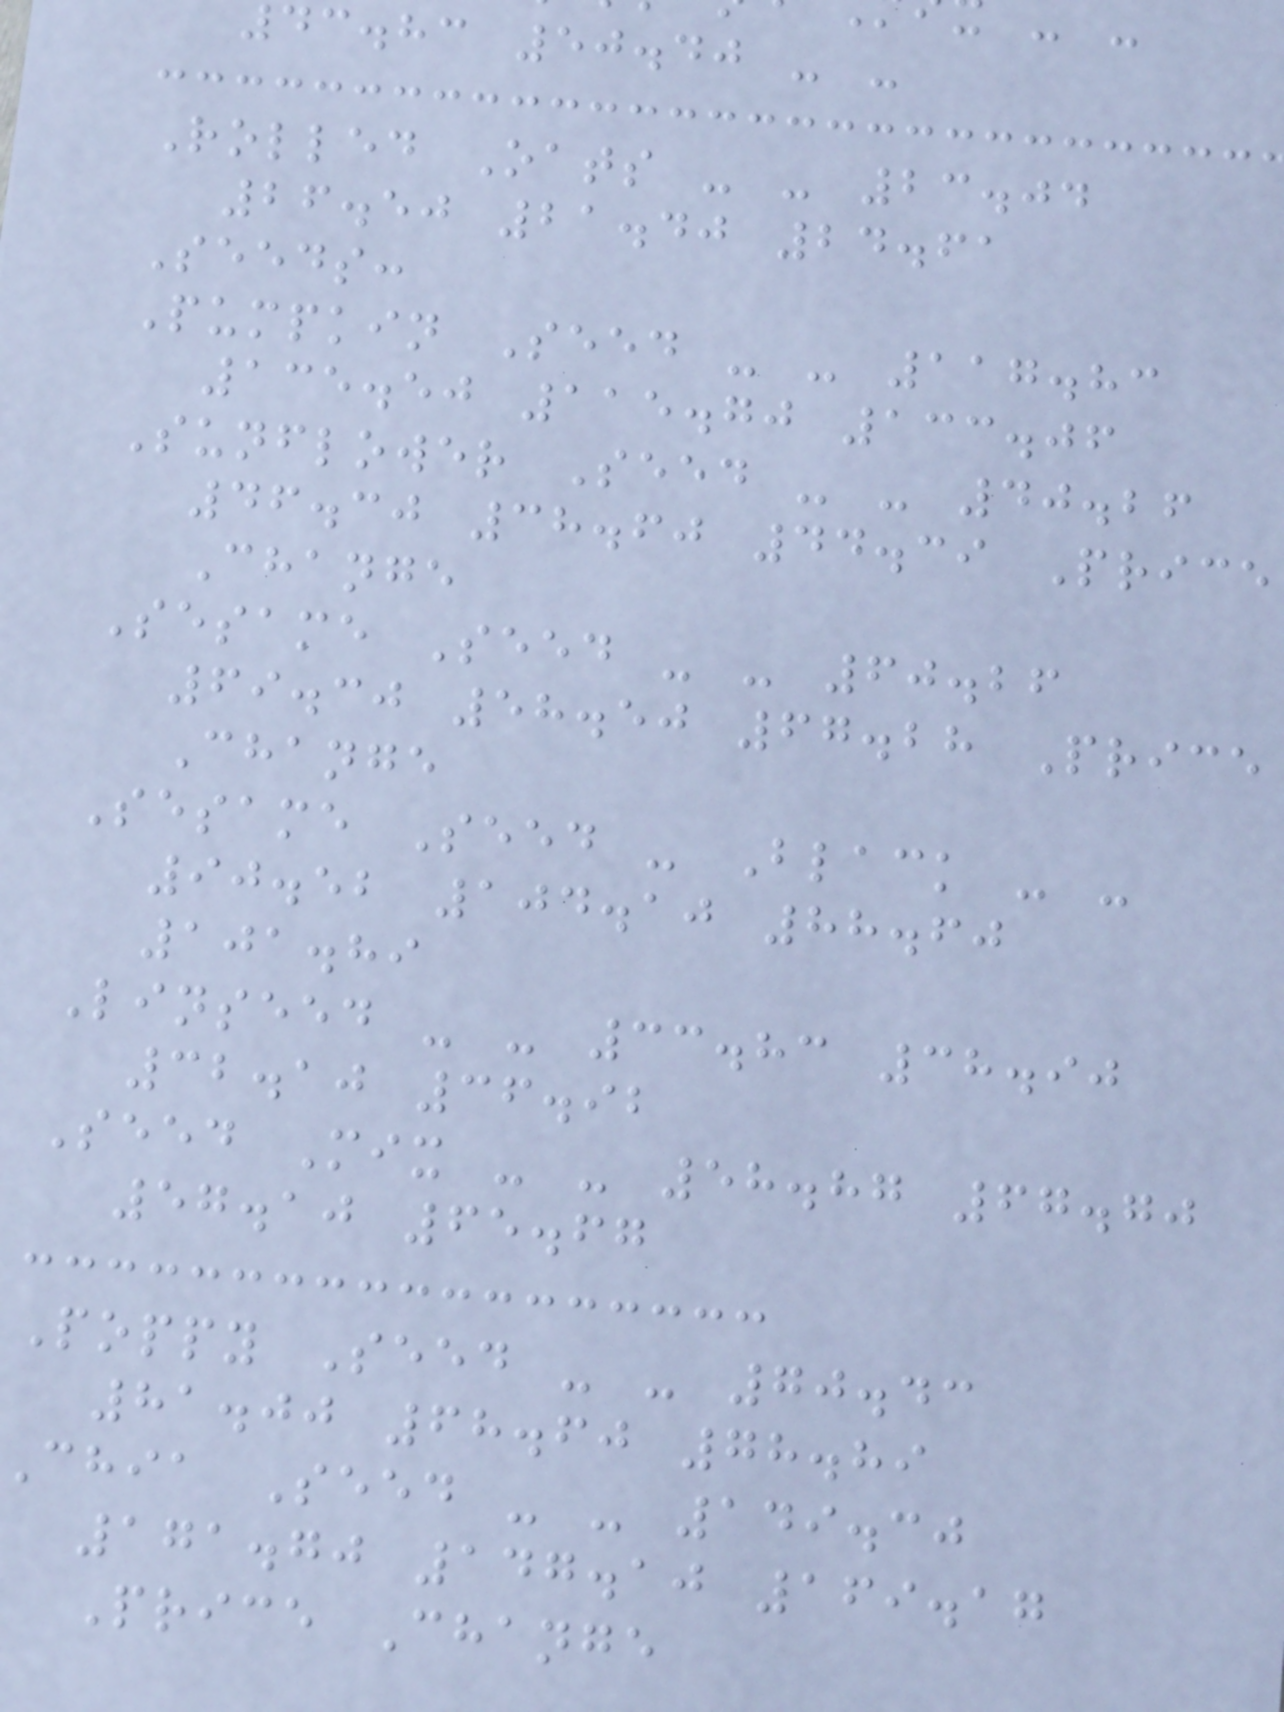43.83 50.40 - -
Rolled Oats - - 23.04
26.50 21.40 24.61
Seeds:
Pumpkin Seed - - 117.83
135.50 115.70 133.06
Sunflower Seed - - 40.26
46.30 38.60 44.39 Price
Change
Sesame Seed - - 60.26
69.30 58.50 67.28 Price
Change
Sesame Seed - Black - -
90.52 104.10 88.60
101.89
Linseed - - 33.83 38.90
32.10 36.92
Seed Mix - - 58.87 67.70
57.10 65.67
Poppy Seed - - 70.43
81.00 68.60 78.89
chia Seed - - 149.30
171.70 147.10 169.17
Price Change
